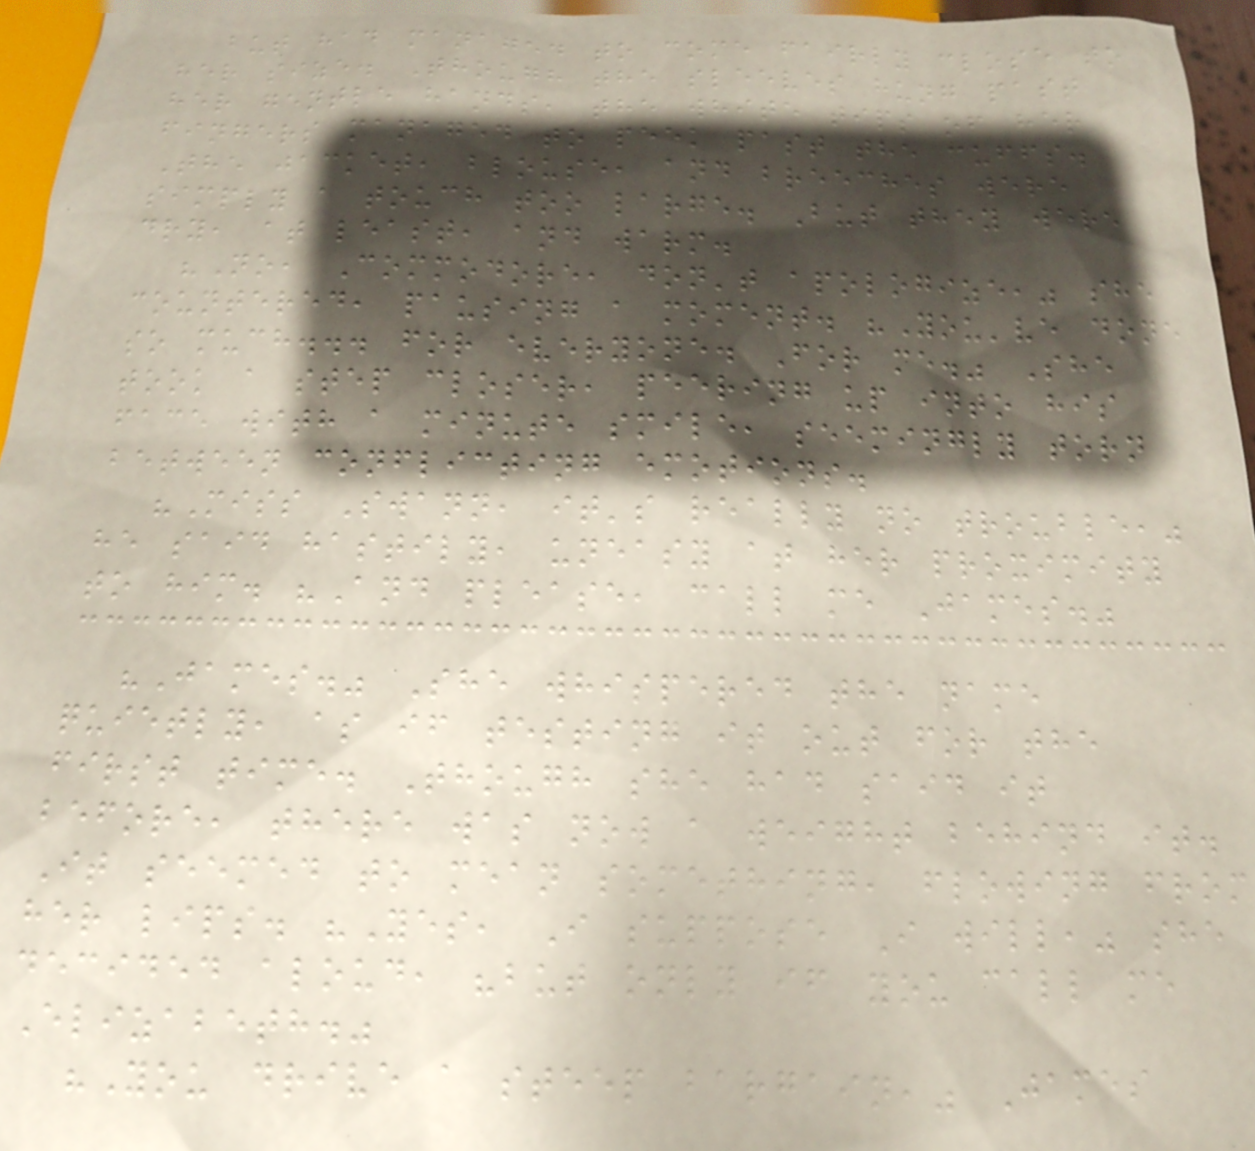but had managed to come fairly close to
her size. Though the sleeves hung past
her gentle hands, the white tips of her
fingers managed to peek past the cuffs.
The jacket, blouse, and breeches were
simply a touch too large. But they were
dry, at least, and warm.
"No, Commodore, don't apologize," she
countered, pausing a moment. "You've done
so much... for everyone. For me." She
took a step closer, peering up into his
face with a minute smile, seemingly torn
between conflicting emotions.
"Miss Swann, it's really no trouble,"
he said hastily, uneasy at her proximity
to him. "And please, call me James."
"James." She whispered the name
quietly, as if testing it out for the
first time. Though she had said it
before, there was now a weight behind it.
It seemed to mean something, flowing from
her lips. "Yes, I suppose I will," she
decided aloud, "but only if you call me
Elizabeth."
"You drive a steep bargain," James
